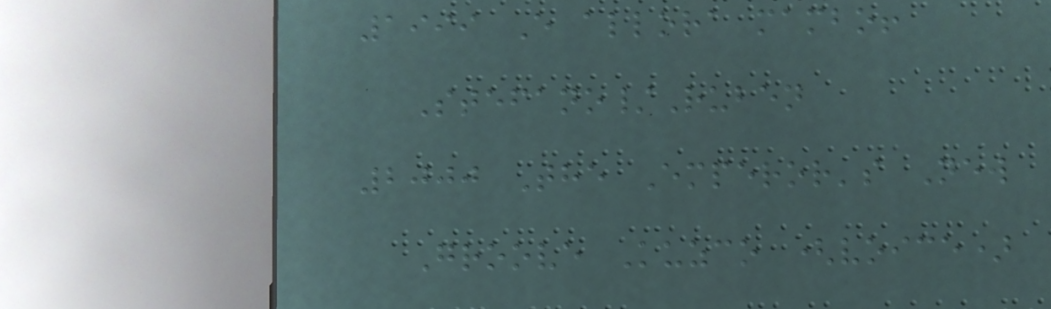1999 E allora mambo!
Stefano/Ruben
2000 The Emperor's New
Groove Kuzco (voice)
